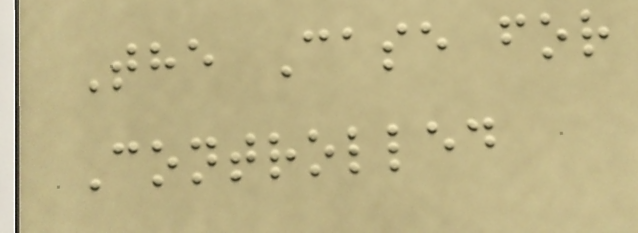The Case for
Controlled
